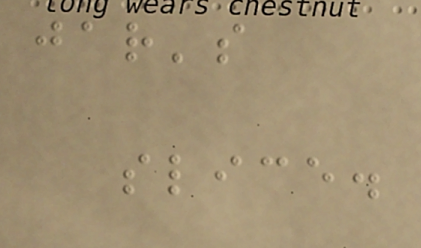jar's
slice.
